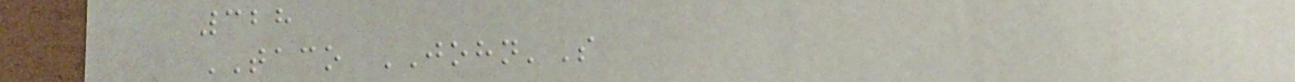328
TACO JOHN'S
